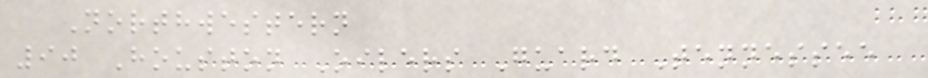Northwestern
90 Houston Oilers Guard Tennessee
